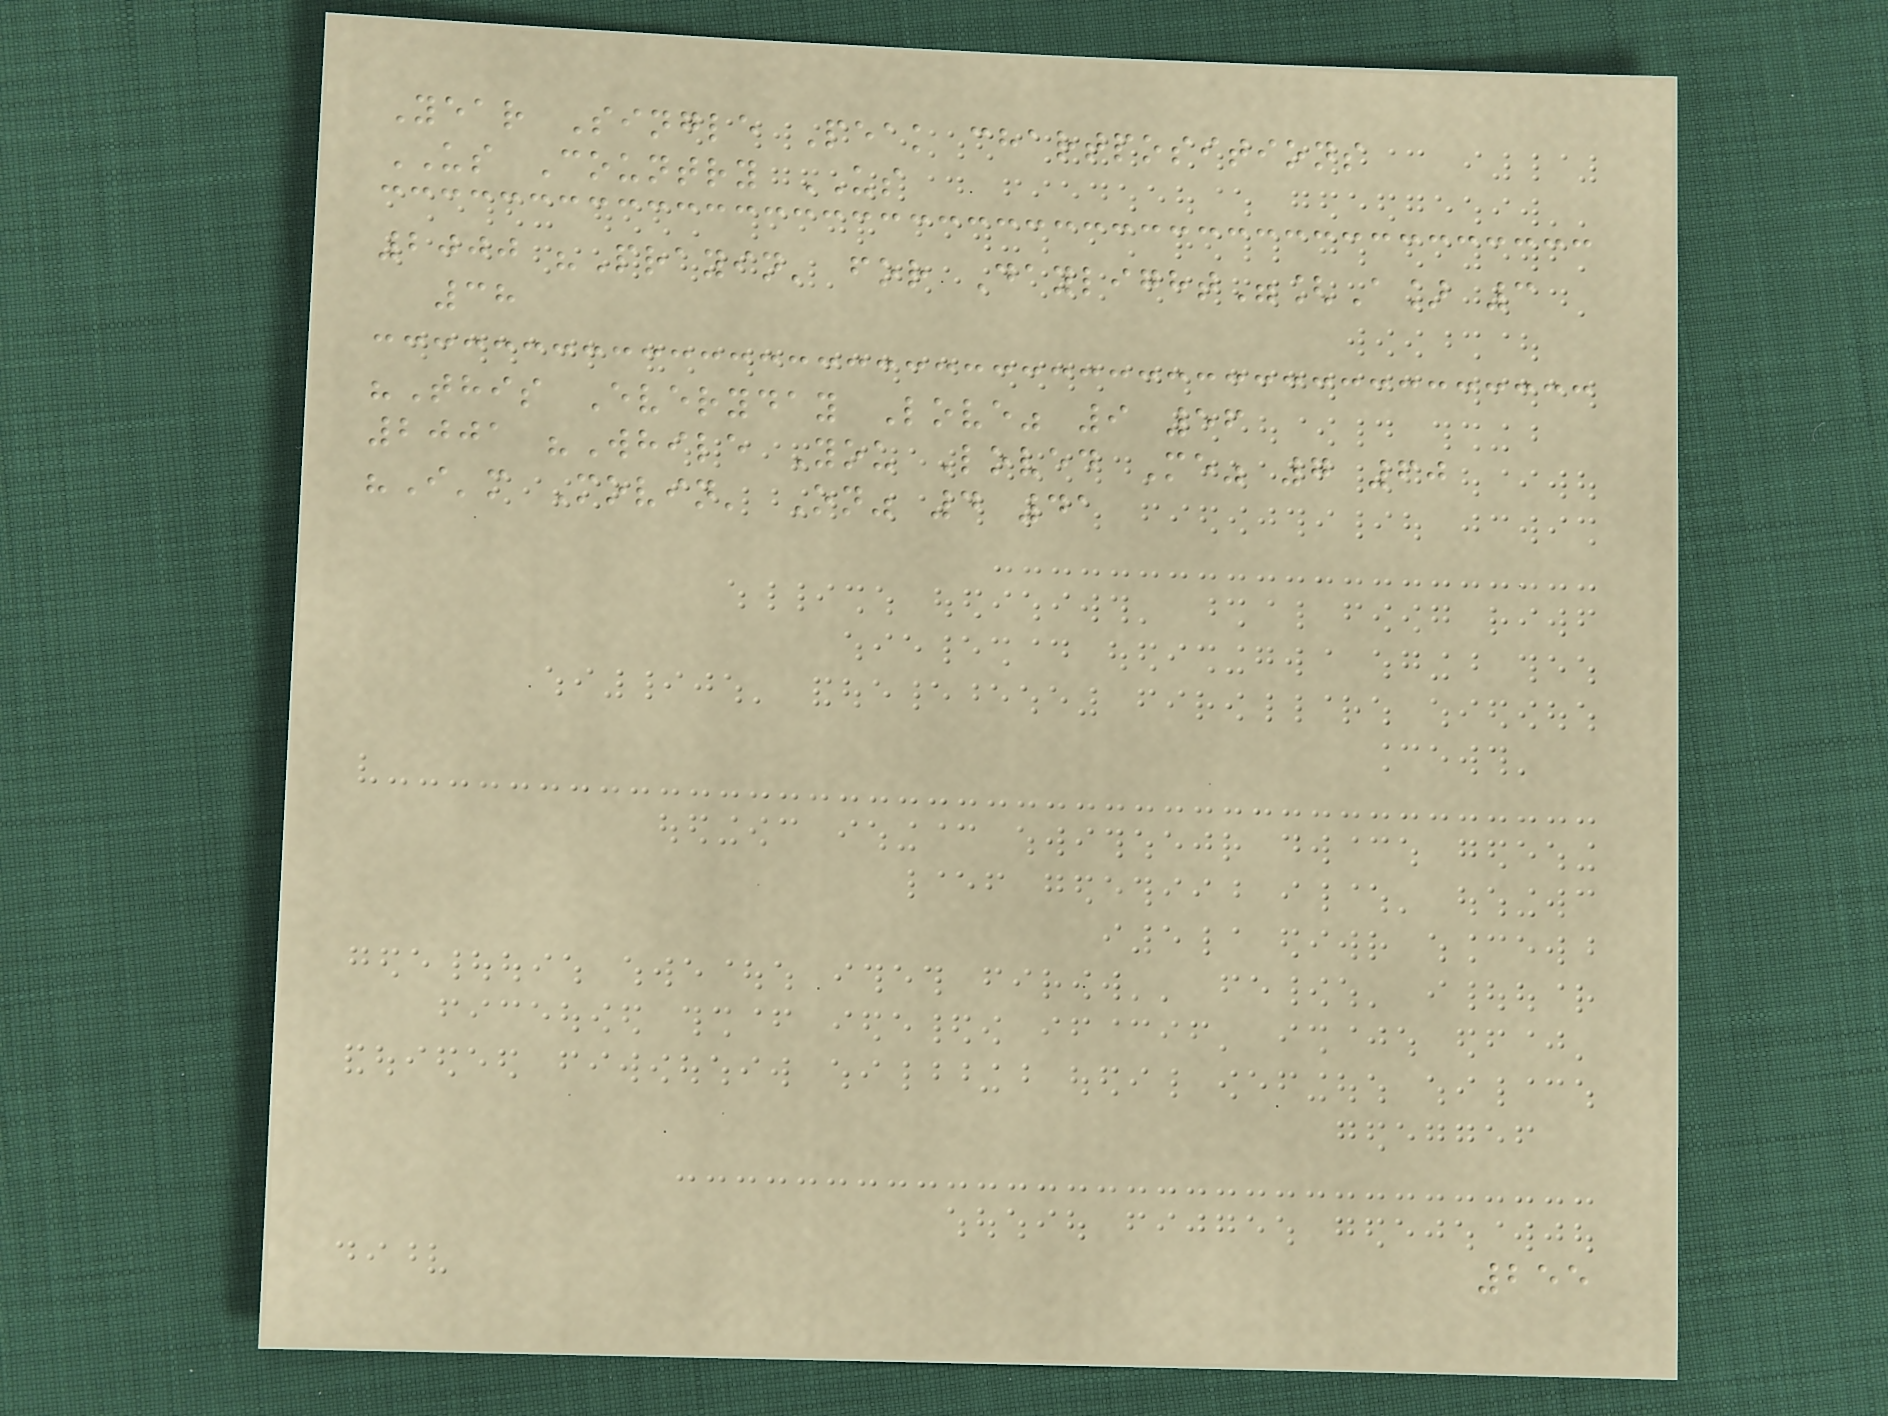Year Single Peak chartpositions
US Country US
2000 "Prayin' for Daylight"[A] 3
38
"This Everyday Love" 9 56
2001 "While You Loved Me" 7 60
"I'm Movin' On" 4 41
255
